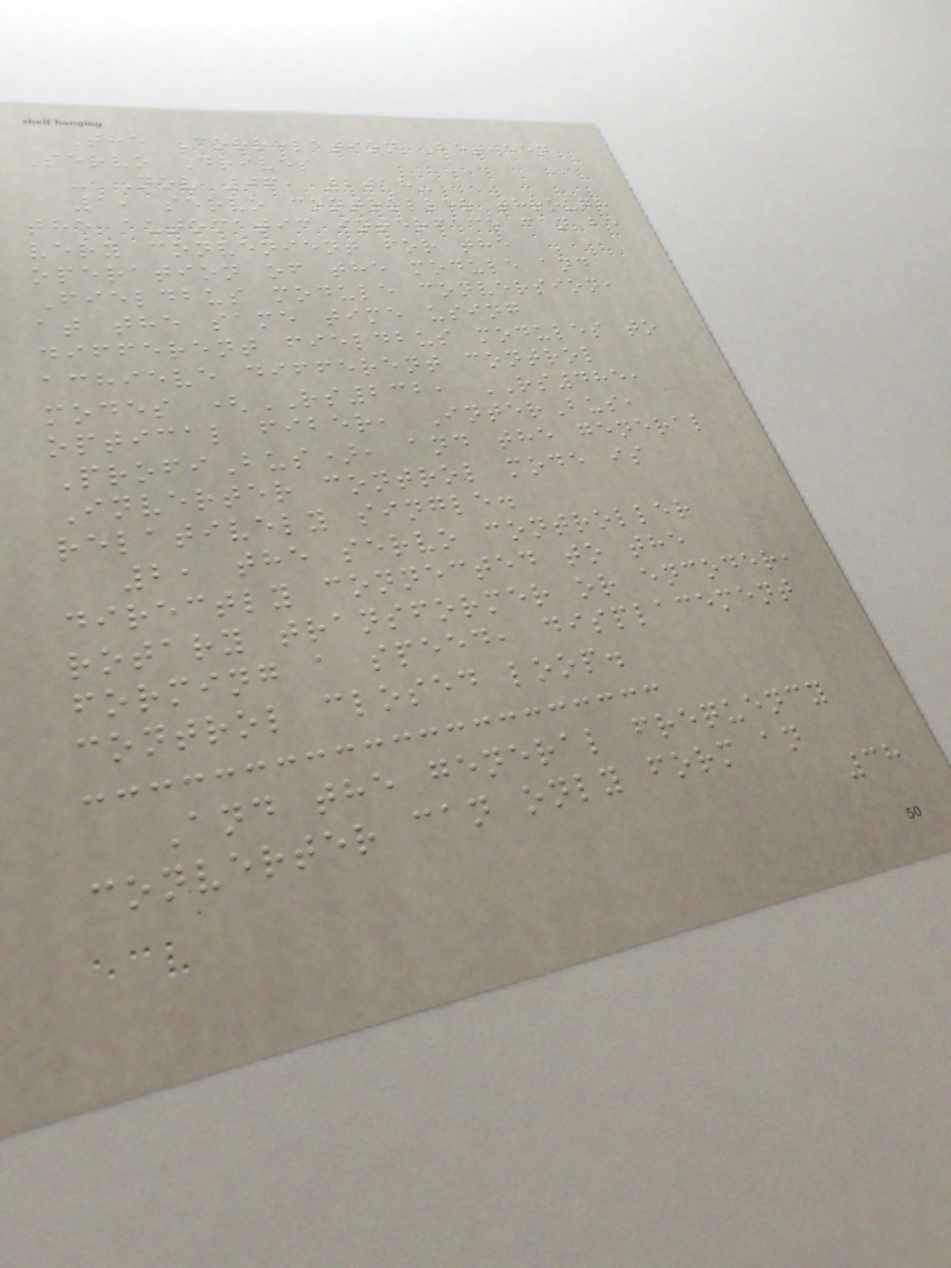The Correlation Between
Servo Drives
- Nov 06, 2018-
1, servo controller through
the automatic interface can be
very convenient for the
operation of the module and
Fieldbus module conversion,
at the same time using
different fieldbus modules to
achieve different control
modes (RS232, RS485,
optical fiber, InterBus,
ProfiBus), and the general
Inverter control mode is
relatively single.
2, the servo controller
directly connected to the
rotary transformer or encoder,
forming a speed, displacement
control closed loop.
And the general frequency
converter can only form an
38
